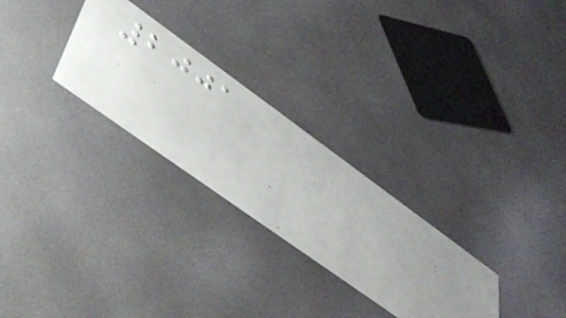2001
